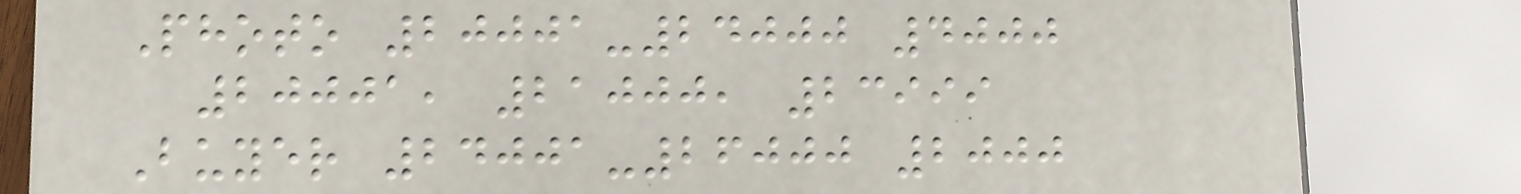Photo 20001-24000 4000
20001, 21000, 23999
Buyer 24001-26000 2000
